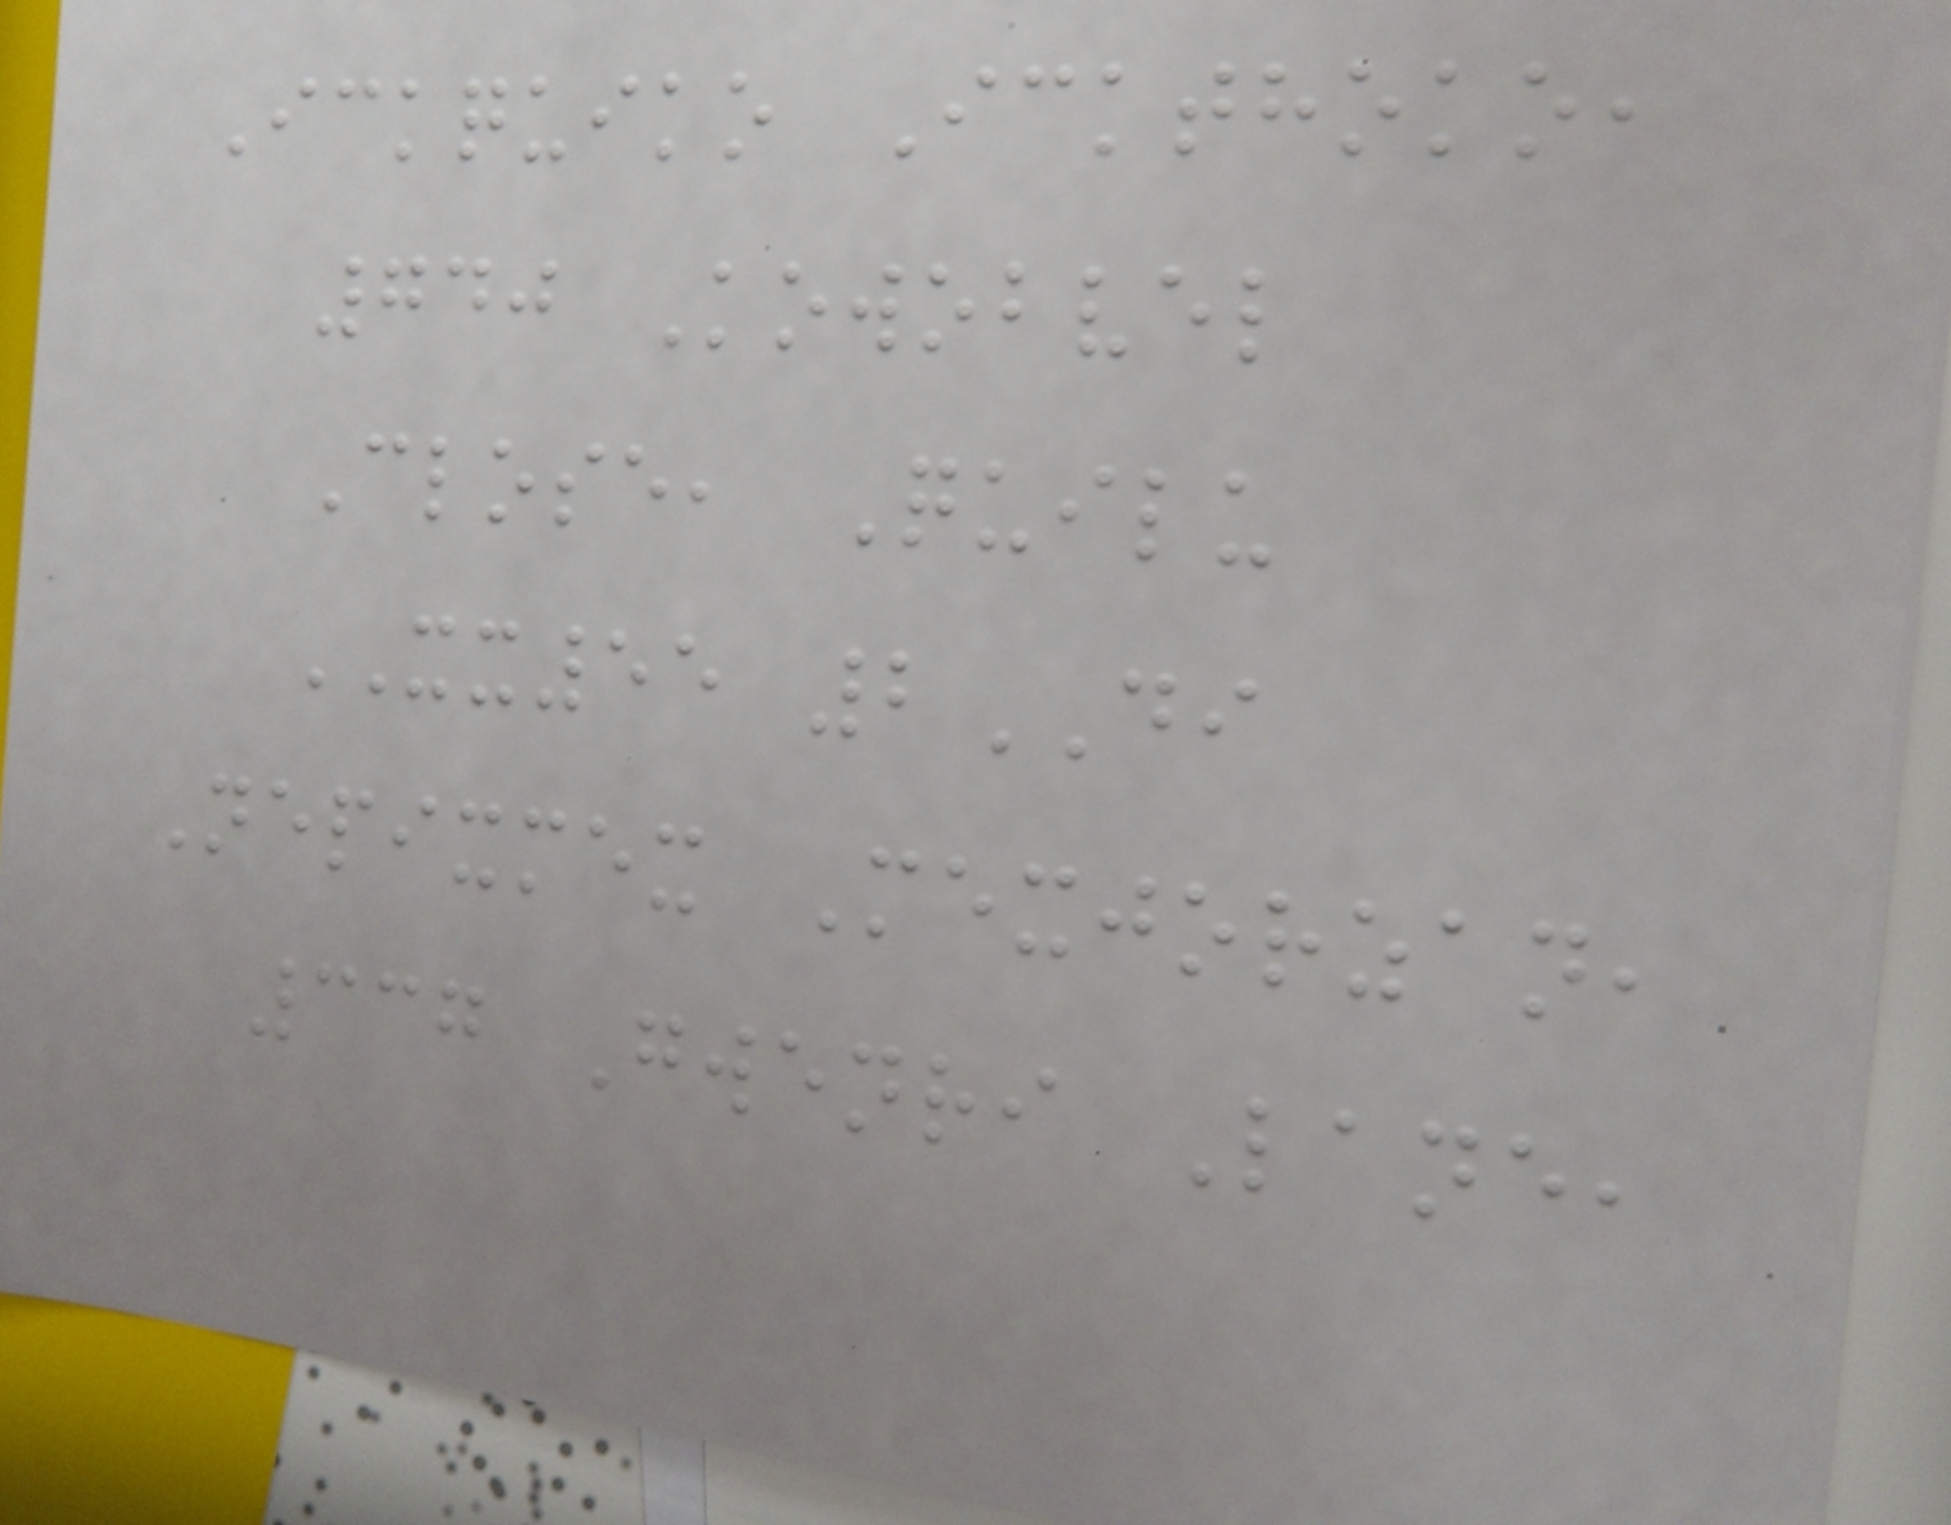Ickquiko Ickthoko,
740 Kowobvel
Close, Quilu
XX55 2DI
Nepixmex Mexjorzan,
337 Gwenri Lane,
